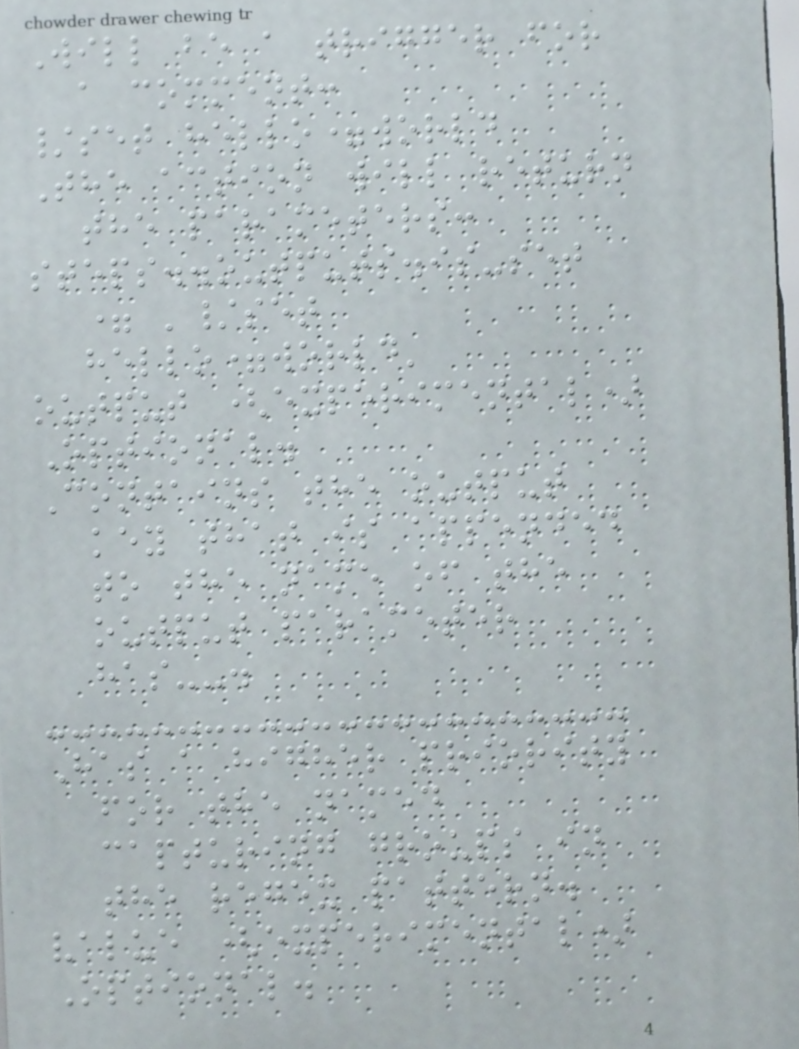Will be a trigger for
a comment:
/set hello=world
The action will return
the parameters:
steps..outputs.is-set
= '/set
hello=world'
output (experimental)
Optional.
Contains the output
key that is appended
to the name of the
output parameter
has--.
Has a higher priority
for the named
capturing groups in
the regex pattern.
value (experimental)
Optional.
